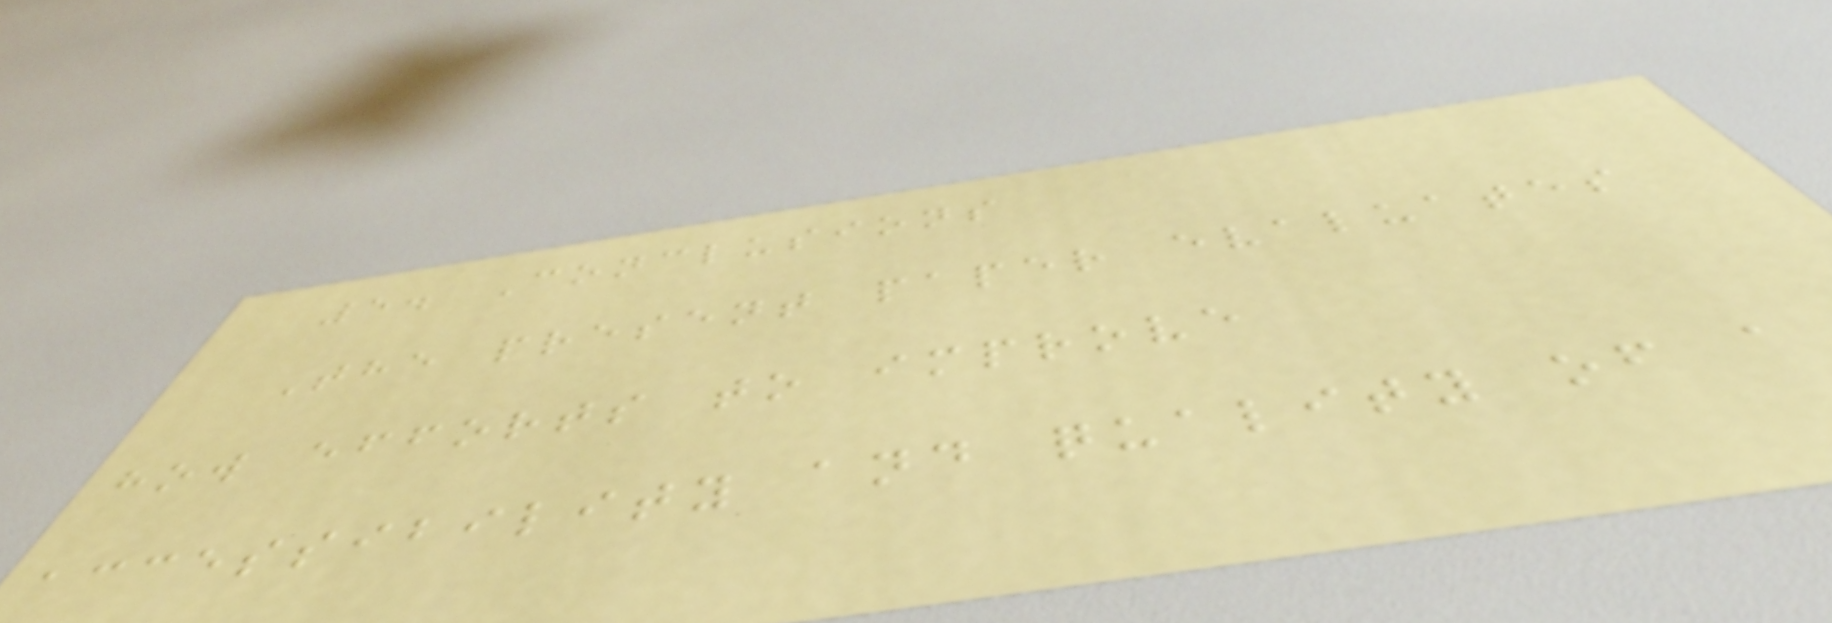5. Conclusions
The present paper evaluates
how efforts to improve
accessibility and quality of a
